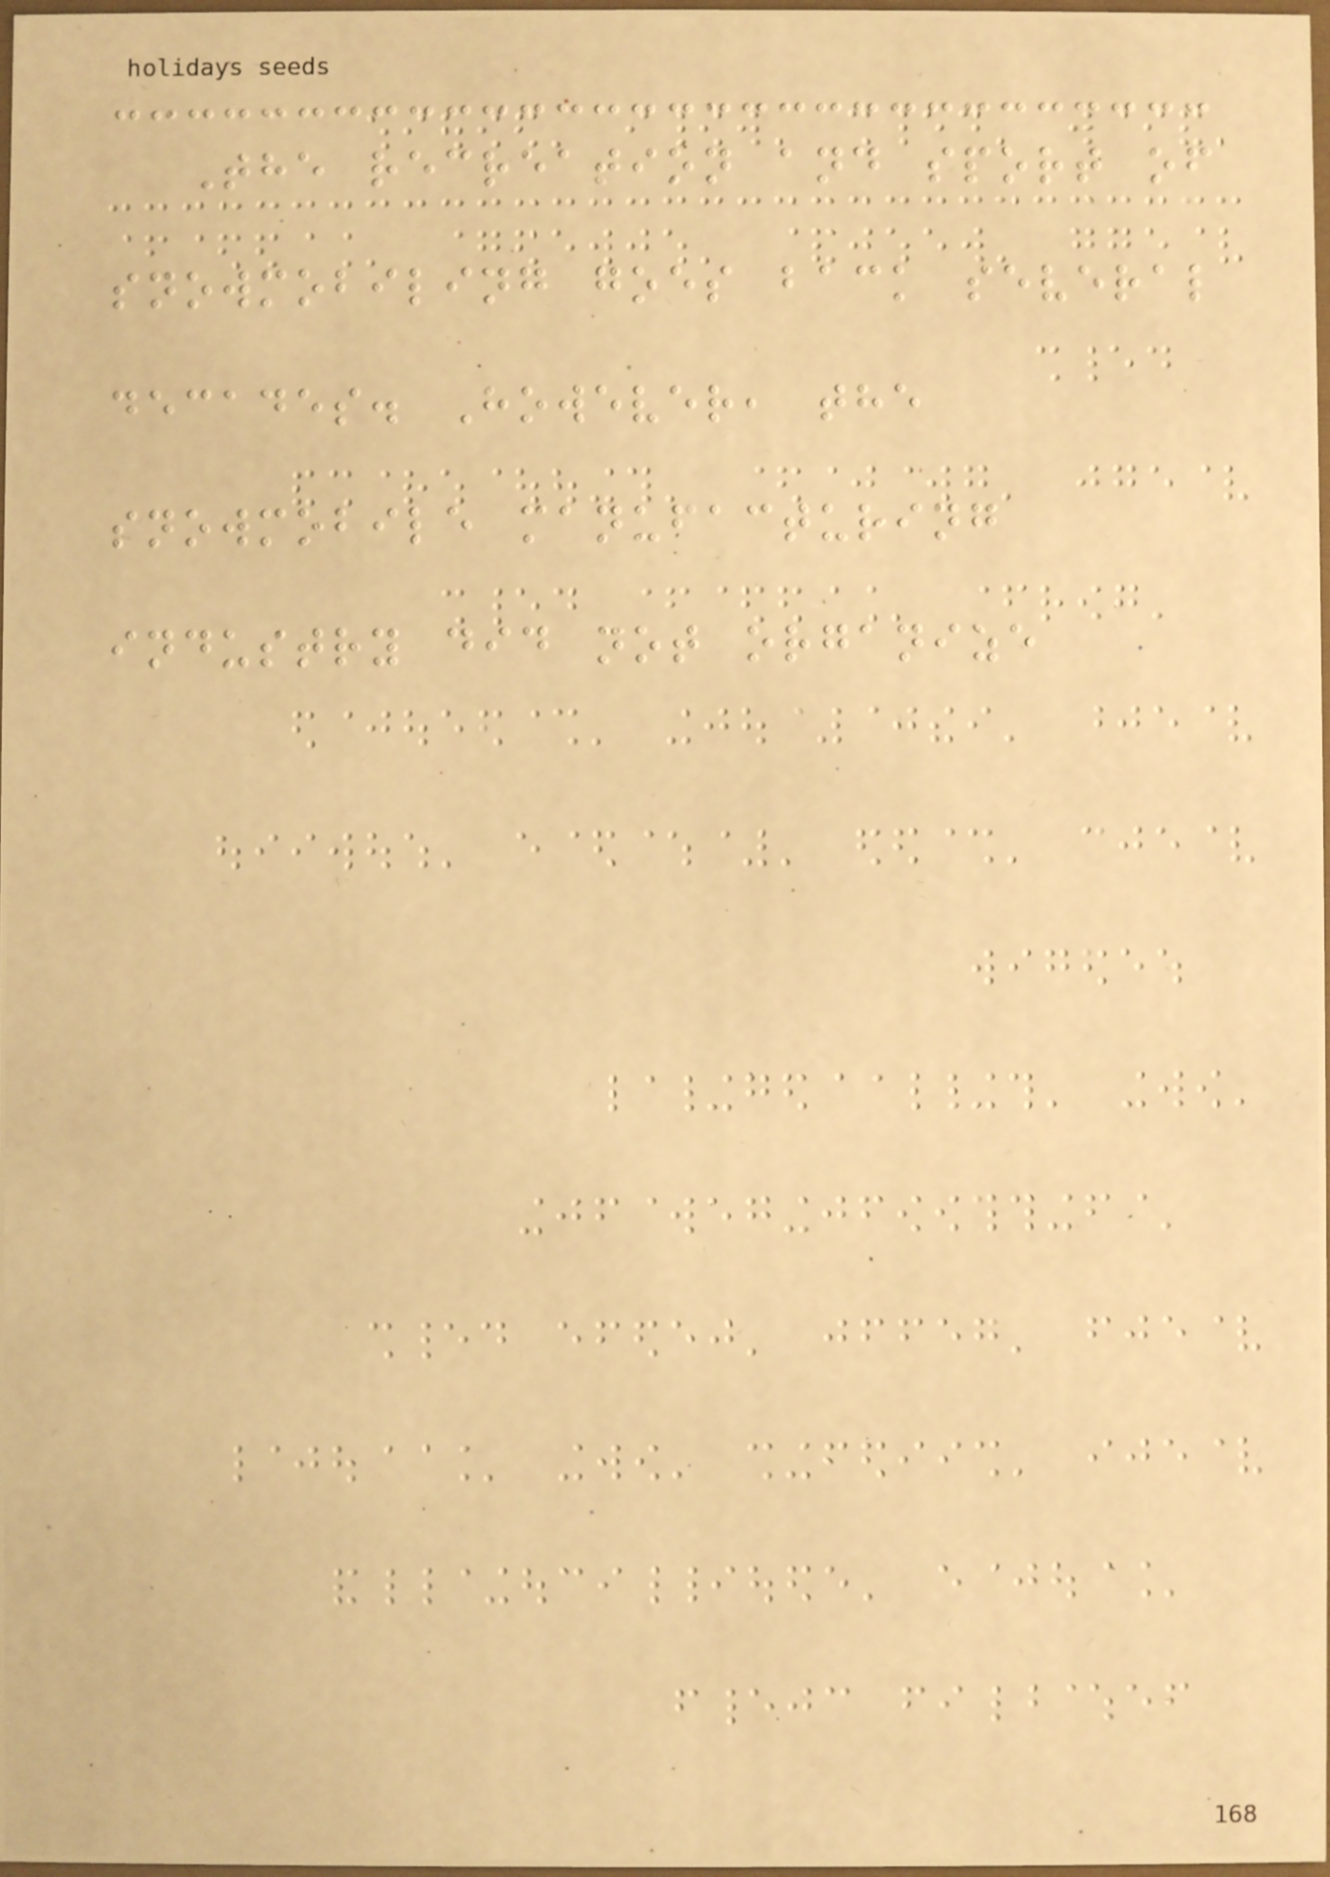The recreation and sport of
snowmobiling goes back several
decades. However, the
snowmobile manufacturing
industry did not organize
